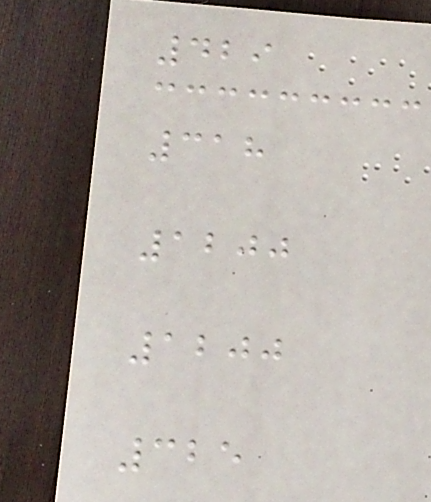429
318
1200
1200
325
